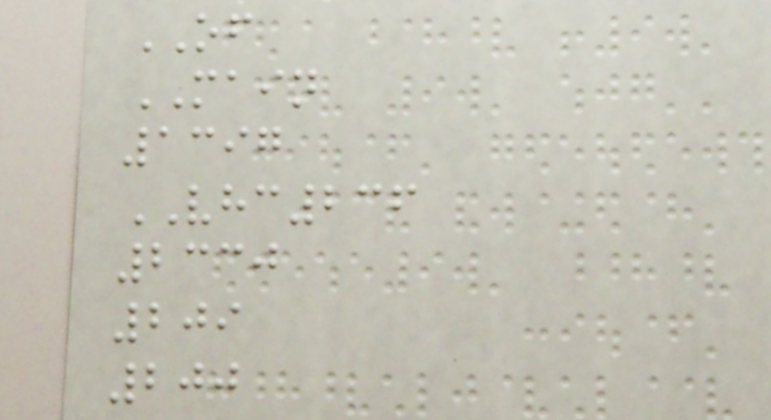OF
MAIN
1397
VHC236
2330
209
200
